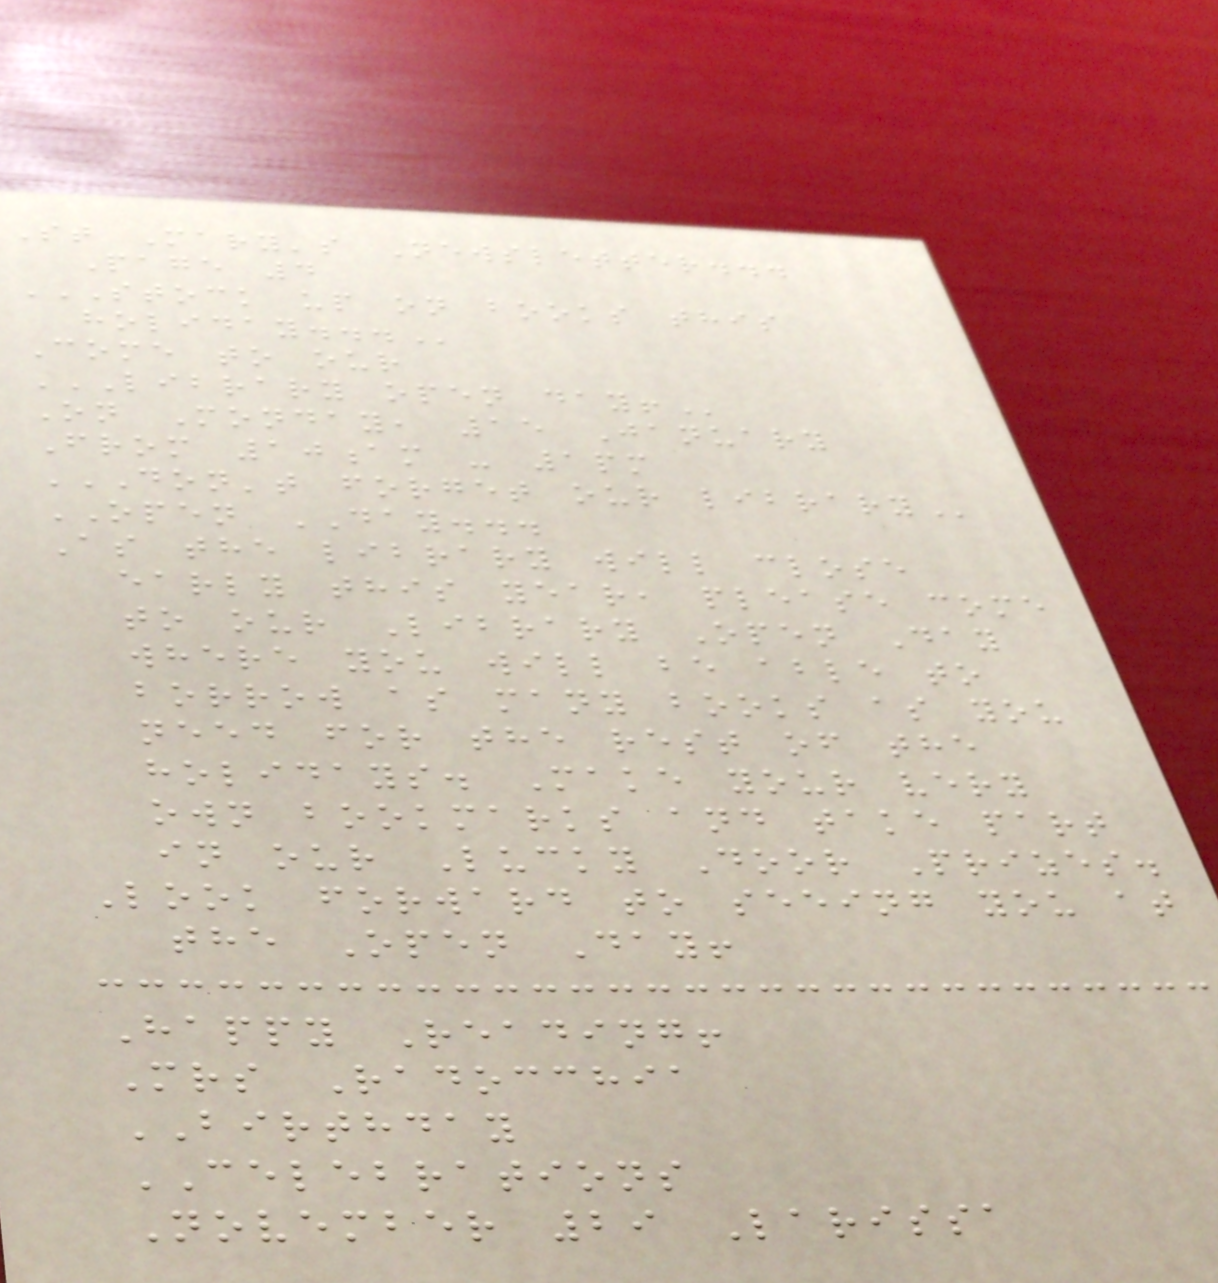St Mary's Newsletter...
Page 4
STOCK UP ON BOOKS THIS
HOLIDAY...
Come to our
LIBRARY OPEN DAY!
On Monday, 15 January
From 10am - 1pm
DON'T FORGET OUR LIBRARY
OPEN DAY...
As the library will close
early this year, please come
to our Library Open Day
where you will be able to
borrow as many books as you
need for the rest of the
holidays. Make your very
own bookmarks and take part
in our Lucky Door Prizes.
Look forward to seeing you at
the Open Day!
Happy Reading!
Mrs Radocchia
BIRTHDAY
CELEBRATIONS
November 29 Larissa
